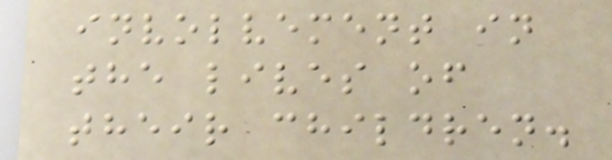involvement in
the lives of
their children.
